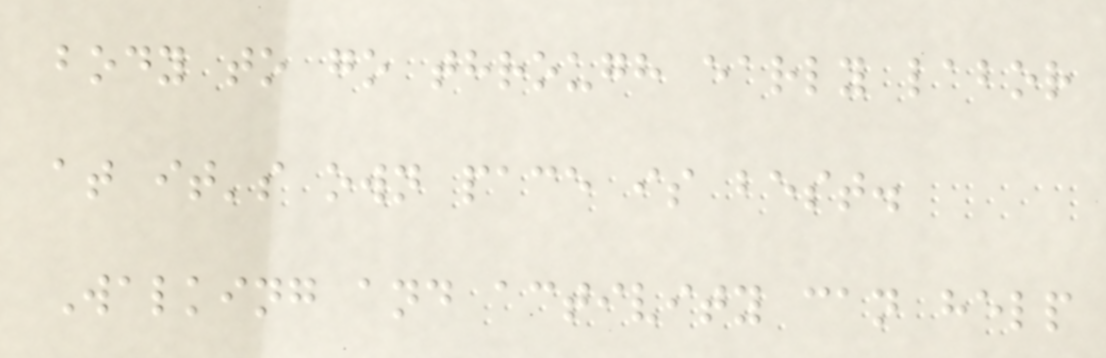body to go through early labor
at it's own pace is best.
Walking and activity can help
